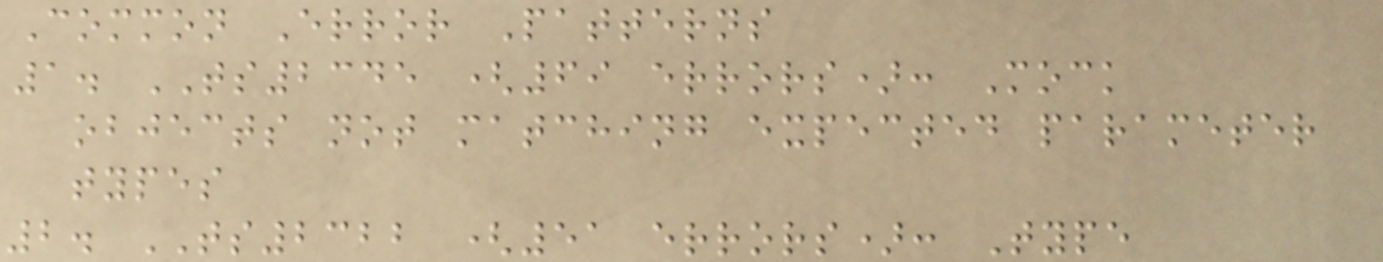Common Error Patterns
1. TS2345 (69 errors): Mock
objects not matching expected parameter
types
2. TS2322 (51 errors): Type
